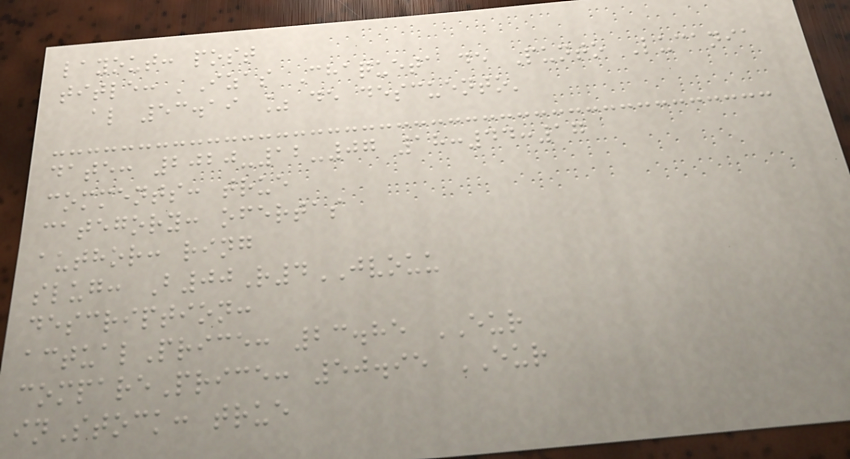layout: post
title: 'Izas Chaqueta de Punto Lucania
al 53.19 % de descuento'
date: 2020-12-07 18:44:17
comments: true
category: ofertas
author: ring
slug: B00R4JVOUU
description:
actualPrice: 23.85 EUR
comparePrice: 50.95 EUR
inStock: true
